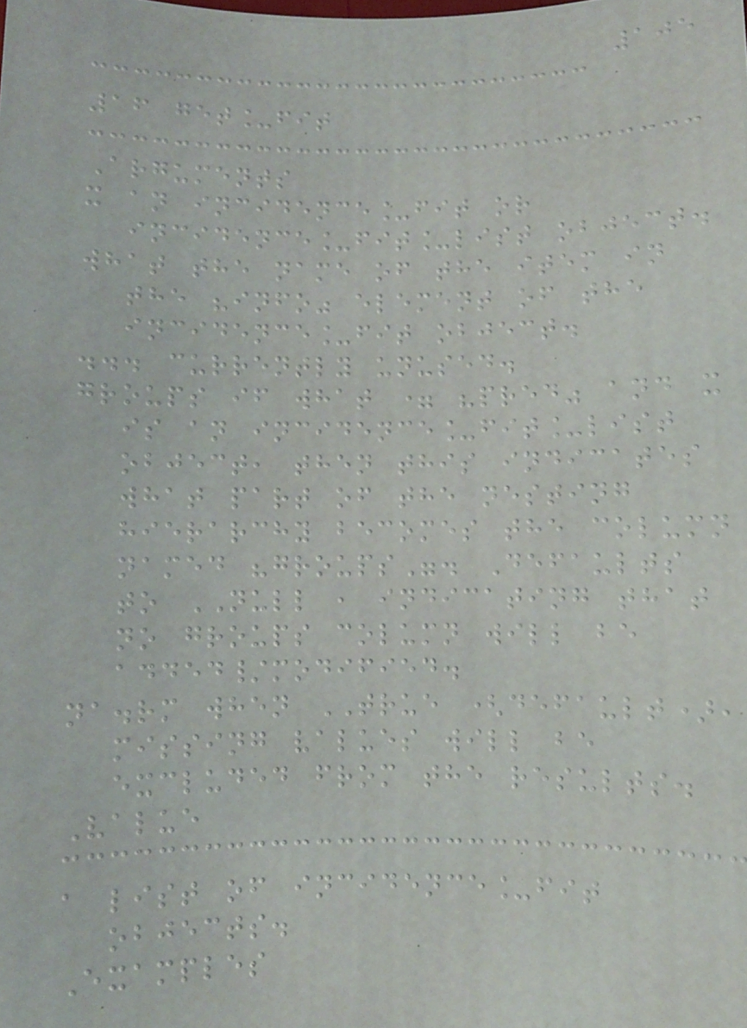105
16 get_fit
Arguments
x an incidence_fit or
incidence_fit_list object.
what the name of the item in
the "info" element of the
incidence_fit object.
... currently unused.
groups if what = "pred" and x
is an incidence_fit_list
object, then this indicates
what part of the nesting
hierarchy becomes the column
named "groups". Defaults
to NULL , indicating that
no groups column will be
added/modified.
na.rm when TRUE (default),
missing values will be
excluded from the results.
Value
a list of incidence_fit
objects.
Examples
